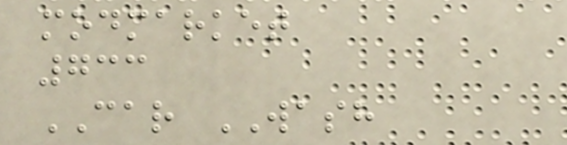modmarket
733
CAR WASH
